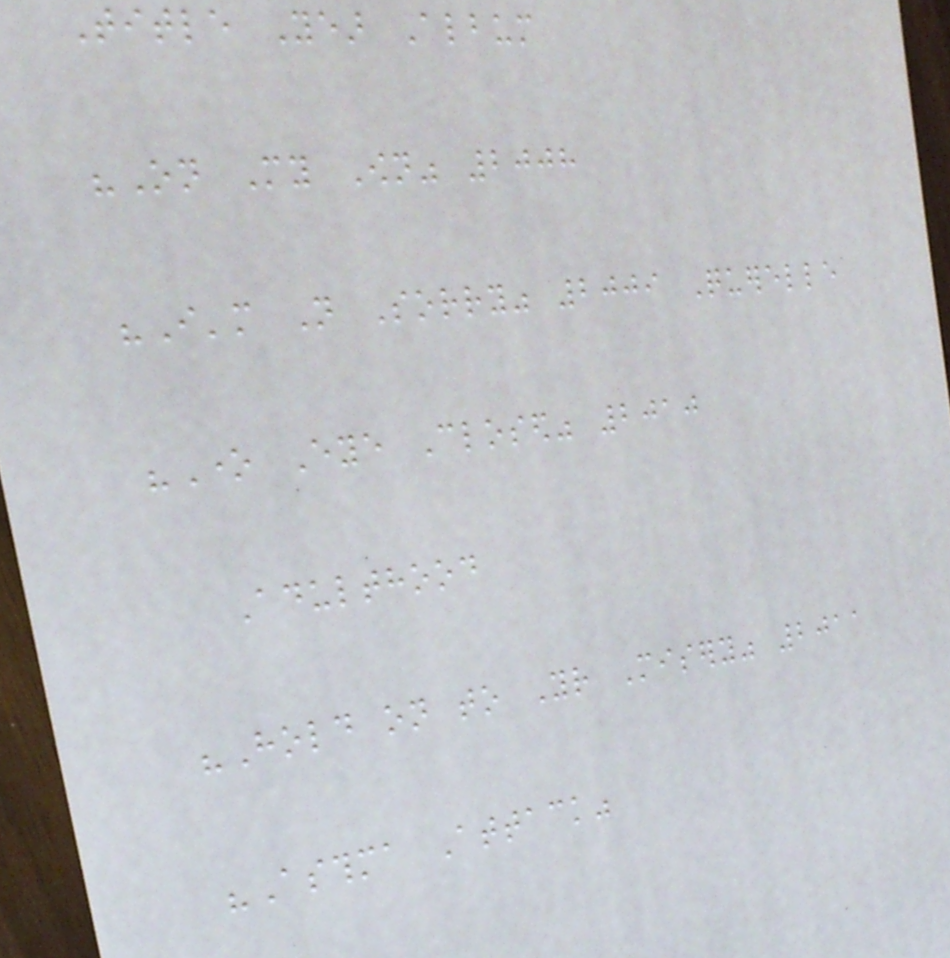Title Year Album
"On My Own" 2008
"I'm Not Sorry" 2009 Querelle
"One Eye Closed" 2010
Adulthood
"Hold on to Your Misery" 2011
"Asthma Attack"
